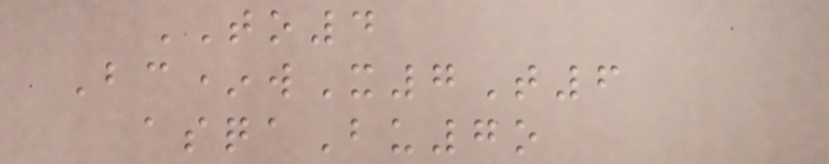TO4
Bc*wX7T6
asqaBu7o
